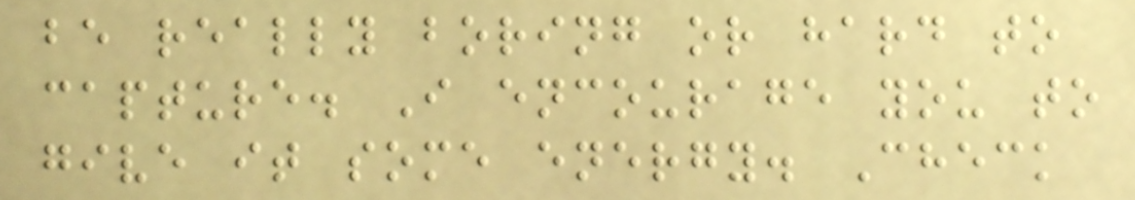be really boring or hard to
capture. I encourage you to
give it some energy. Check
